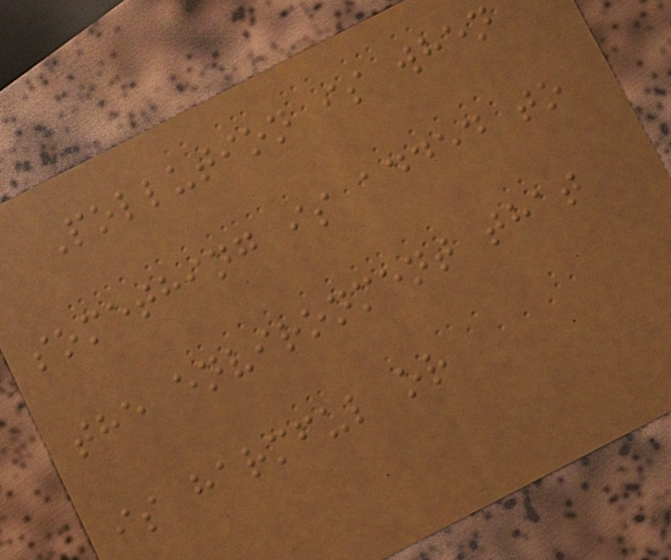Pollution is when
something is added to
the environment that
is harmful or
